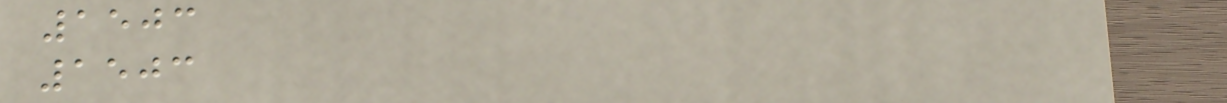1503
1503
